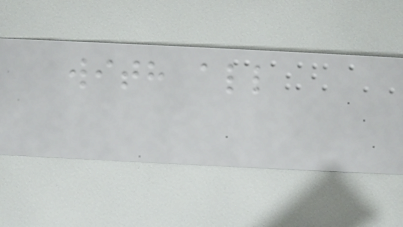with all
